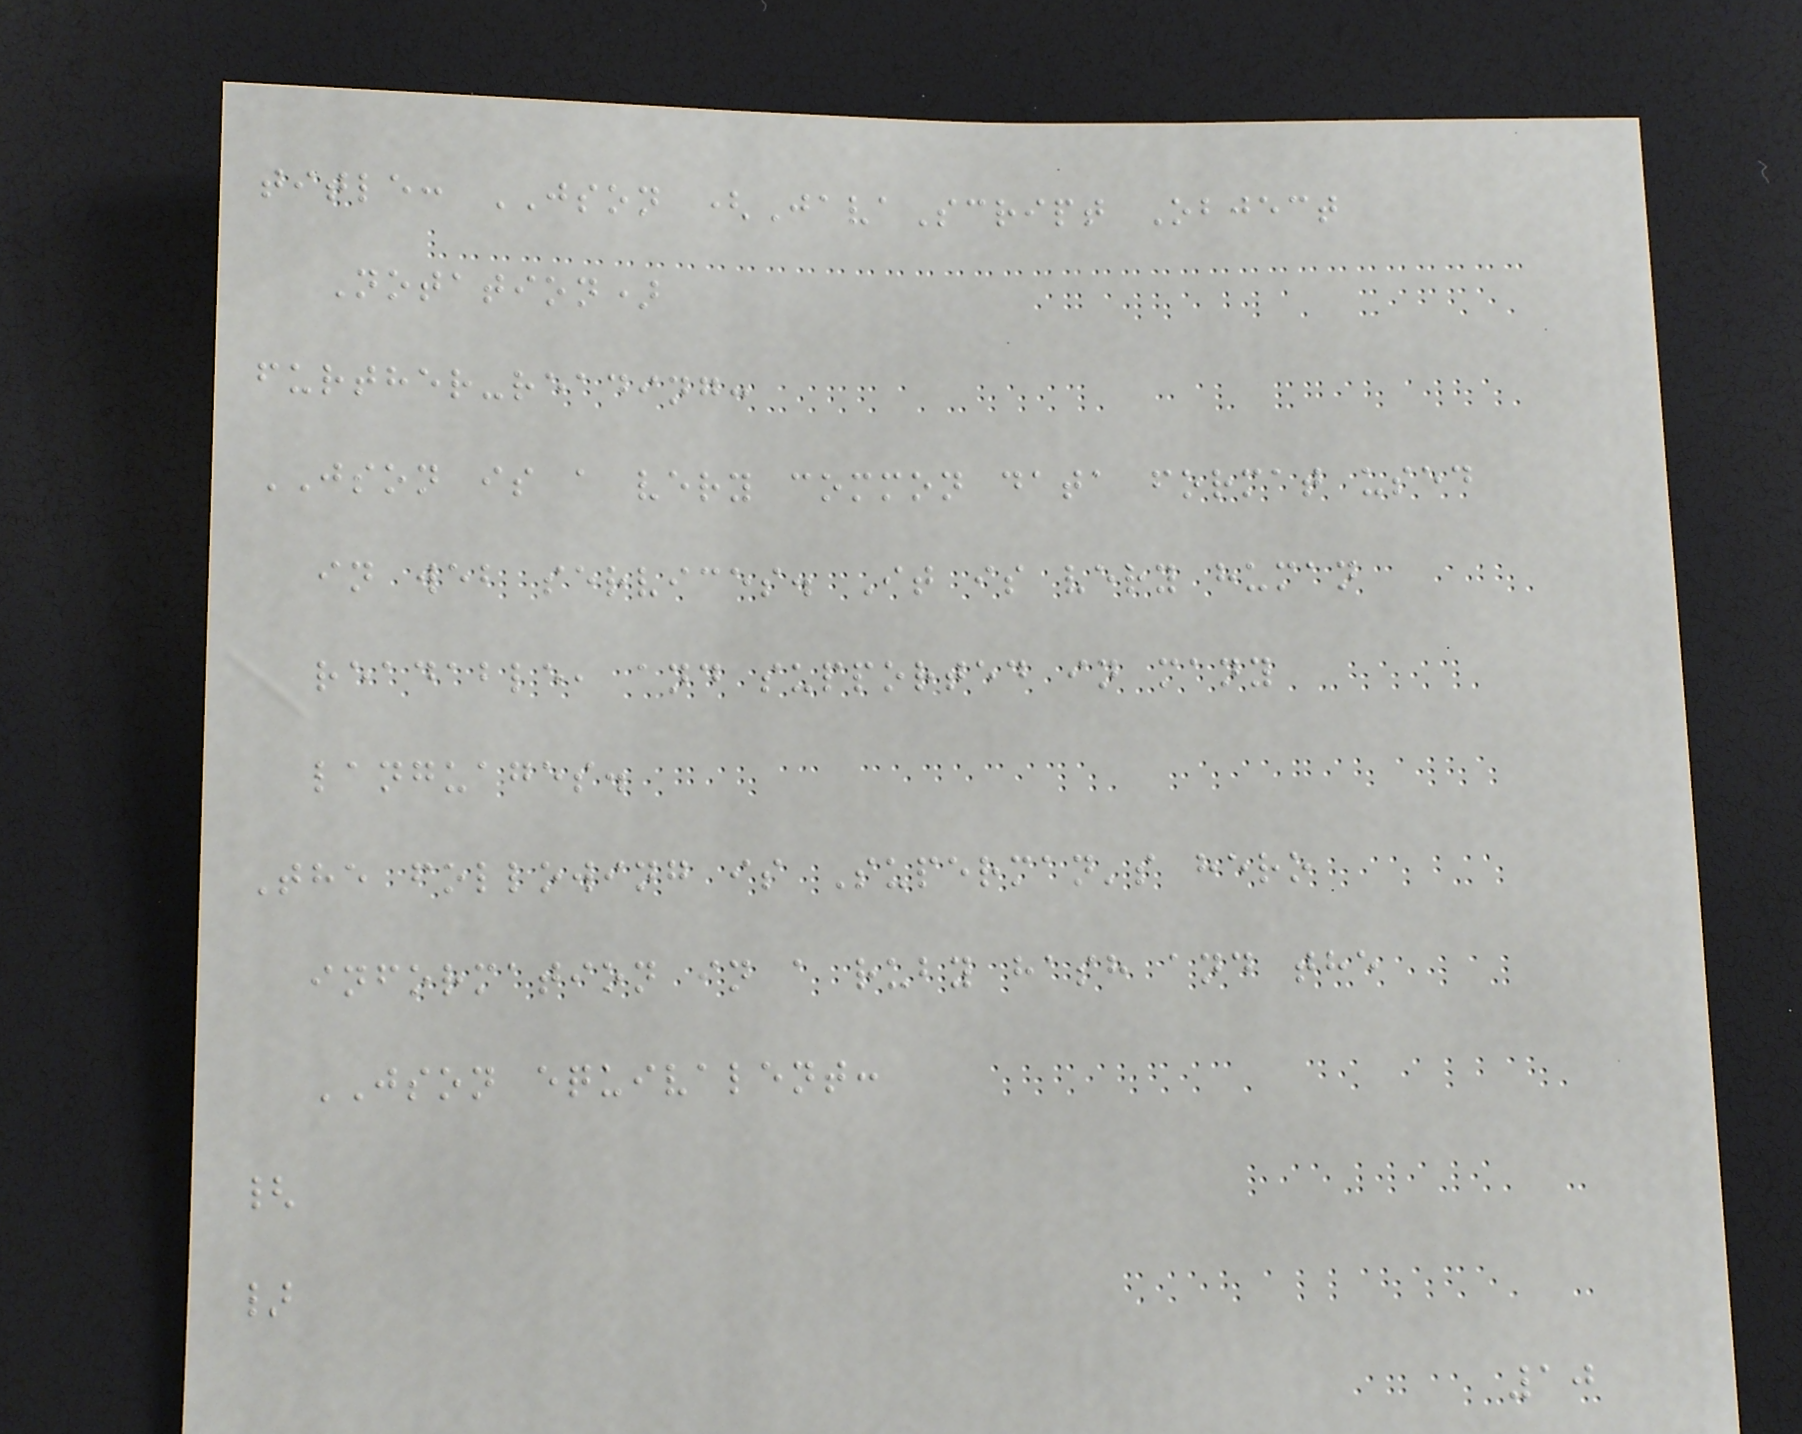title: JSON (JavaScript Object
Notation)
further-reading:
JSON is a very common data format used
in web services. It is very human
readable, and supported in many
languages.
The following is Superman's hero
information in a ruby hash and the
JSON equivalent:
{
}
10
